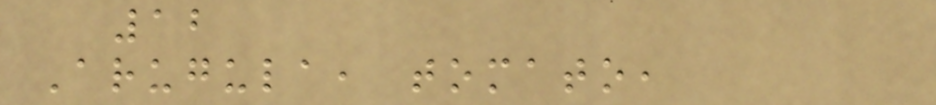12
Arugula, tomato,
